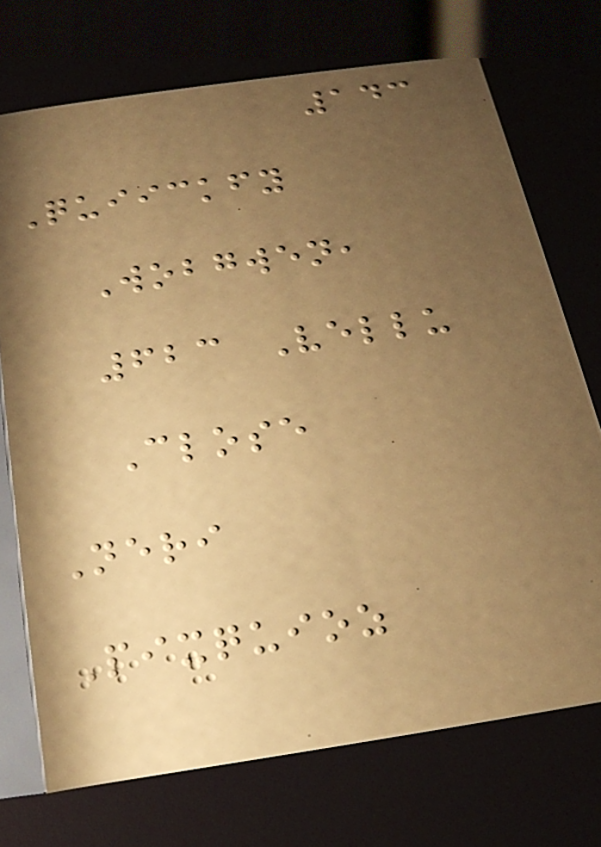143
Quiickfy
Wobgwen,
623 Vellu
Close
Neri
Pixquioz
